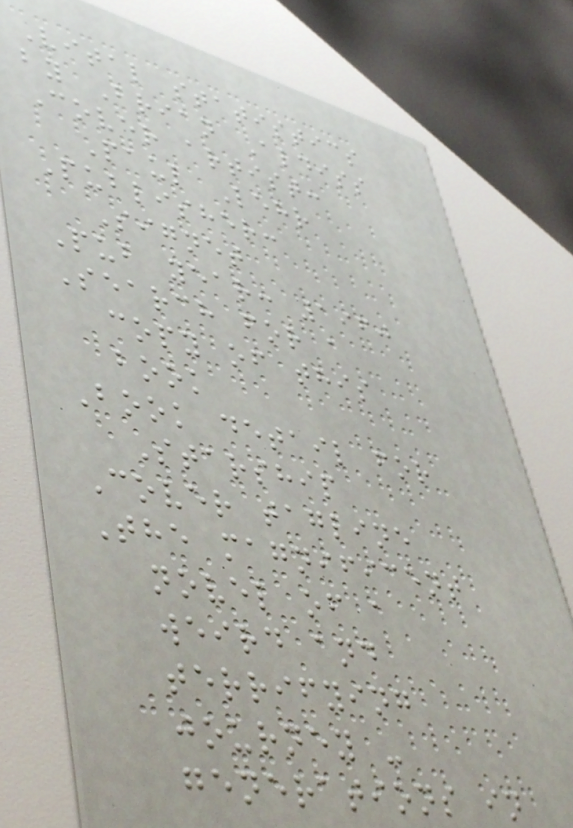Vital statistics
by Brian Aldiss
Cover artist:
Paul Lehr
Publisher:
Signet
Pub year: 1960
Search for a
copy of this
book
Book detail for
Starship
Cover tagline
The magnificent
novel of a
weird and
terrifying
journey -
generations in
